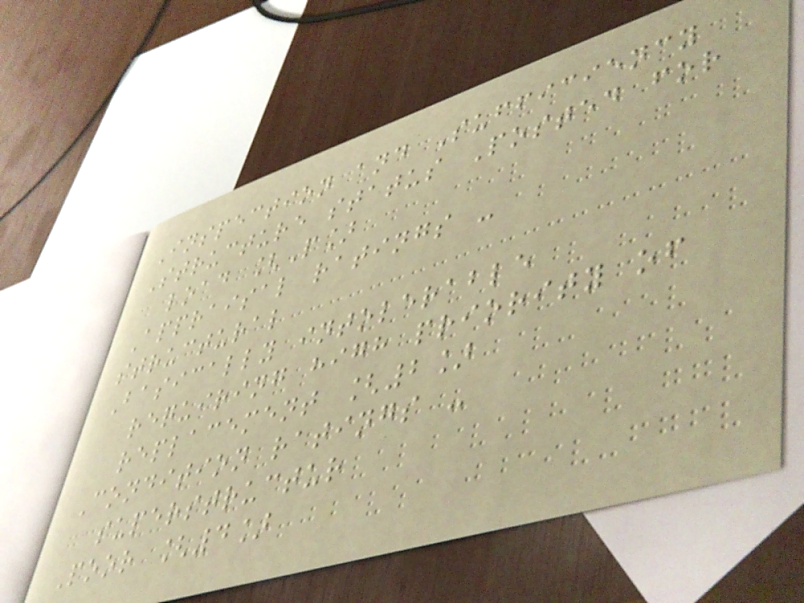Inspection and Sufficiency
Structure status Posted for
load [P]
Appraisal ratings -
structural
Basically intolerable
requiring high priority of
replacement [2]
Condition ratings -
superstructur
Poor [4]
